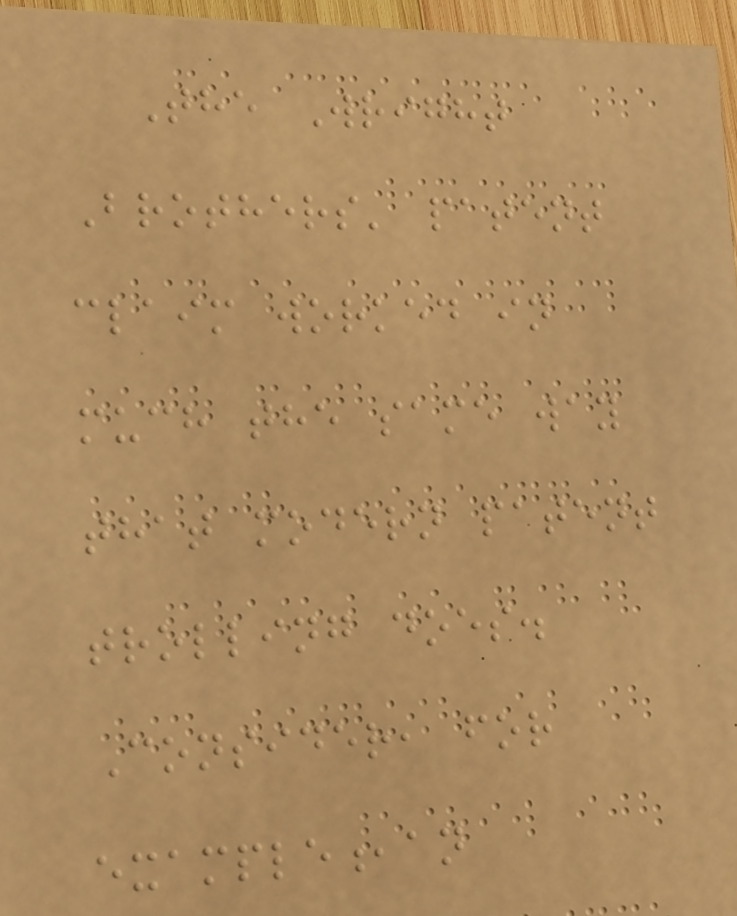The Wright
Brothers' patent
claim worked in
much the same way
that modern patent
trolling does.
Consider, for
example,an
